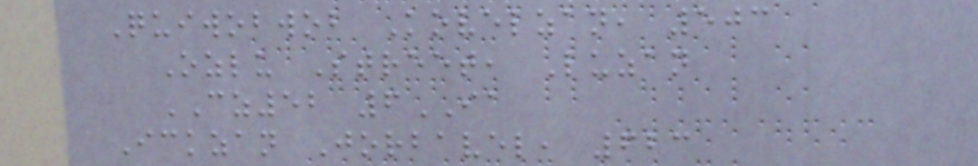Quiwobwob Kovelzan, 503
Ozlu Street, Luzan
CZ52 6IA
Ickzan Jorbavel, 623
